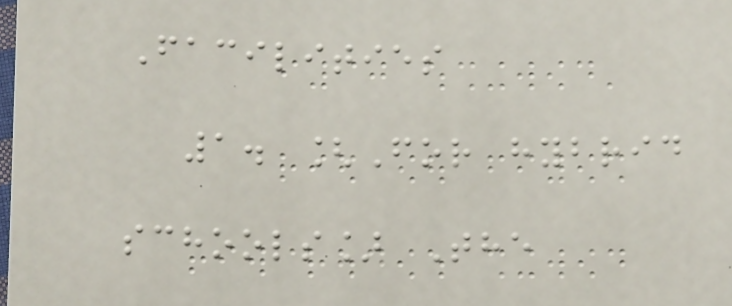Facilities
1. [For hybrid
schools] The
